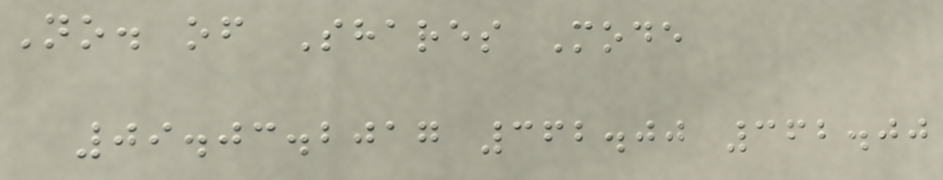No. of Shares Mode
09.03.2017 362.00 362.00
